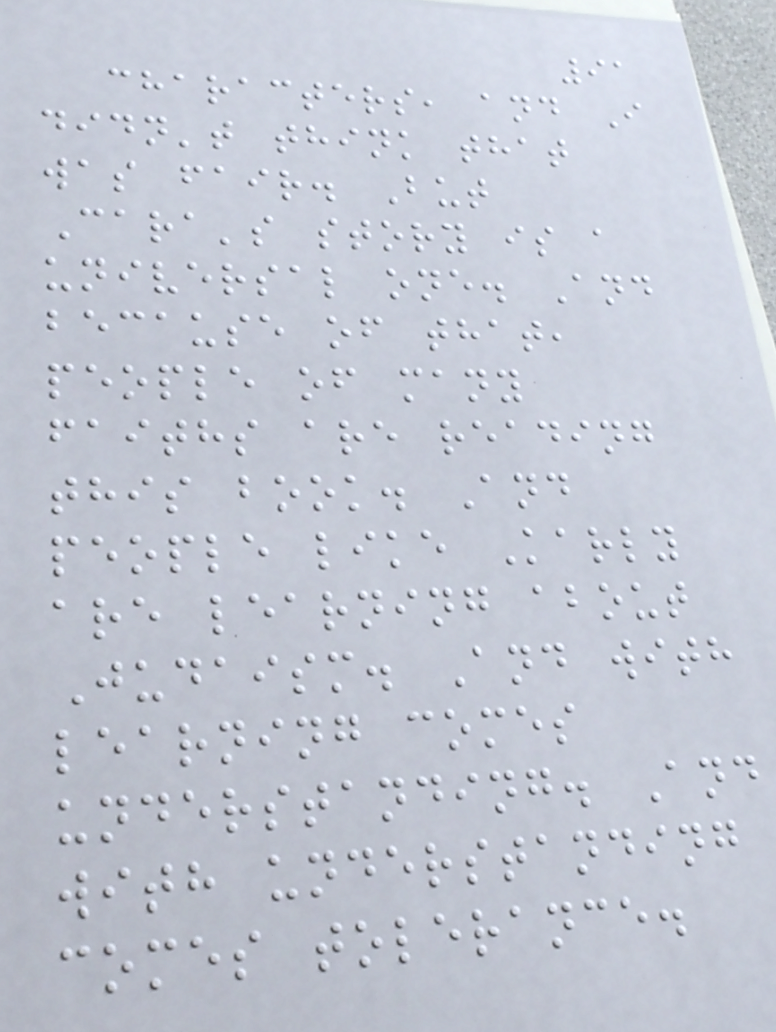91
characters, and I
didn't think that
was fair. But
Cara's story is a
universal one. And
because of that,
people of many
faiths are reading
this book. And
people like Karly
are learning about
Judaism. And with
learning comes
understanding. And
with understanding
comes tolerance.
